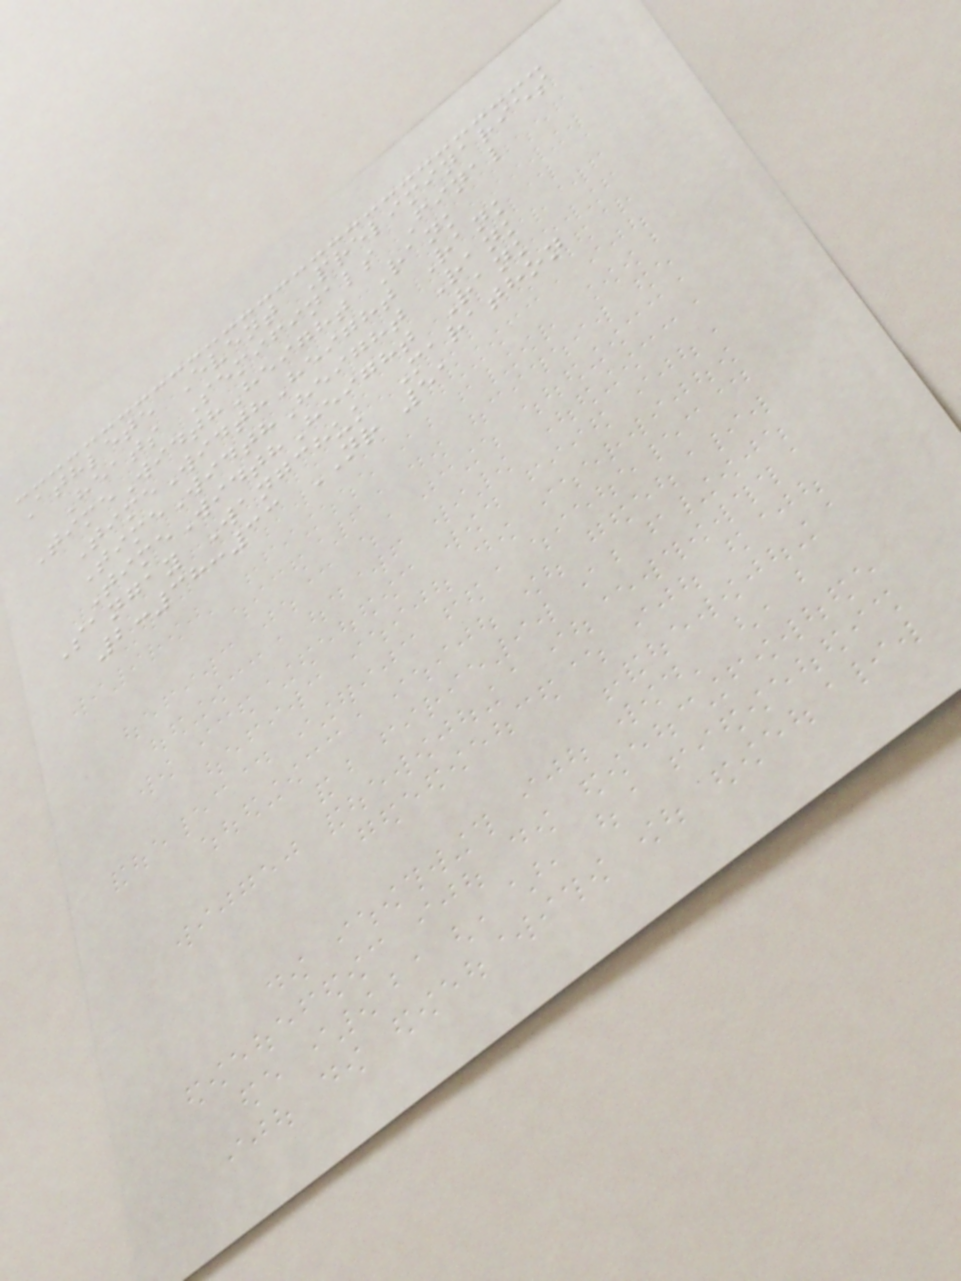Athlete Event Preliminaries
Heats Semifinals Final
TimeWidthHeight Rank
TimeWidthHeight Rank
TimeWidthHeight Rank
TimeWidthHeight Rank
Sangay Wangchuk Marathon
2:38:33 NR 51
